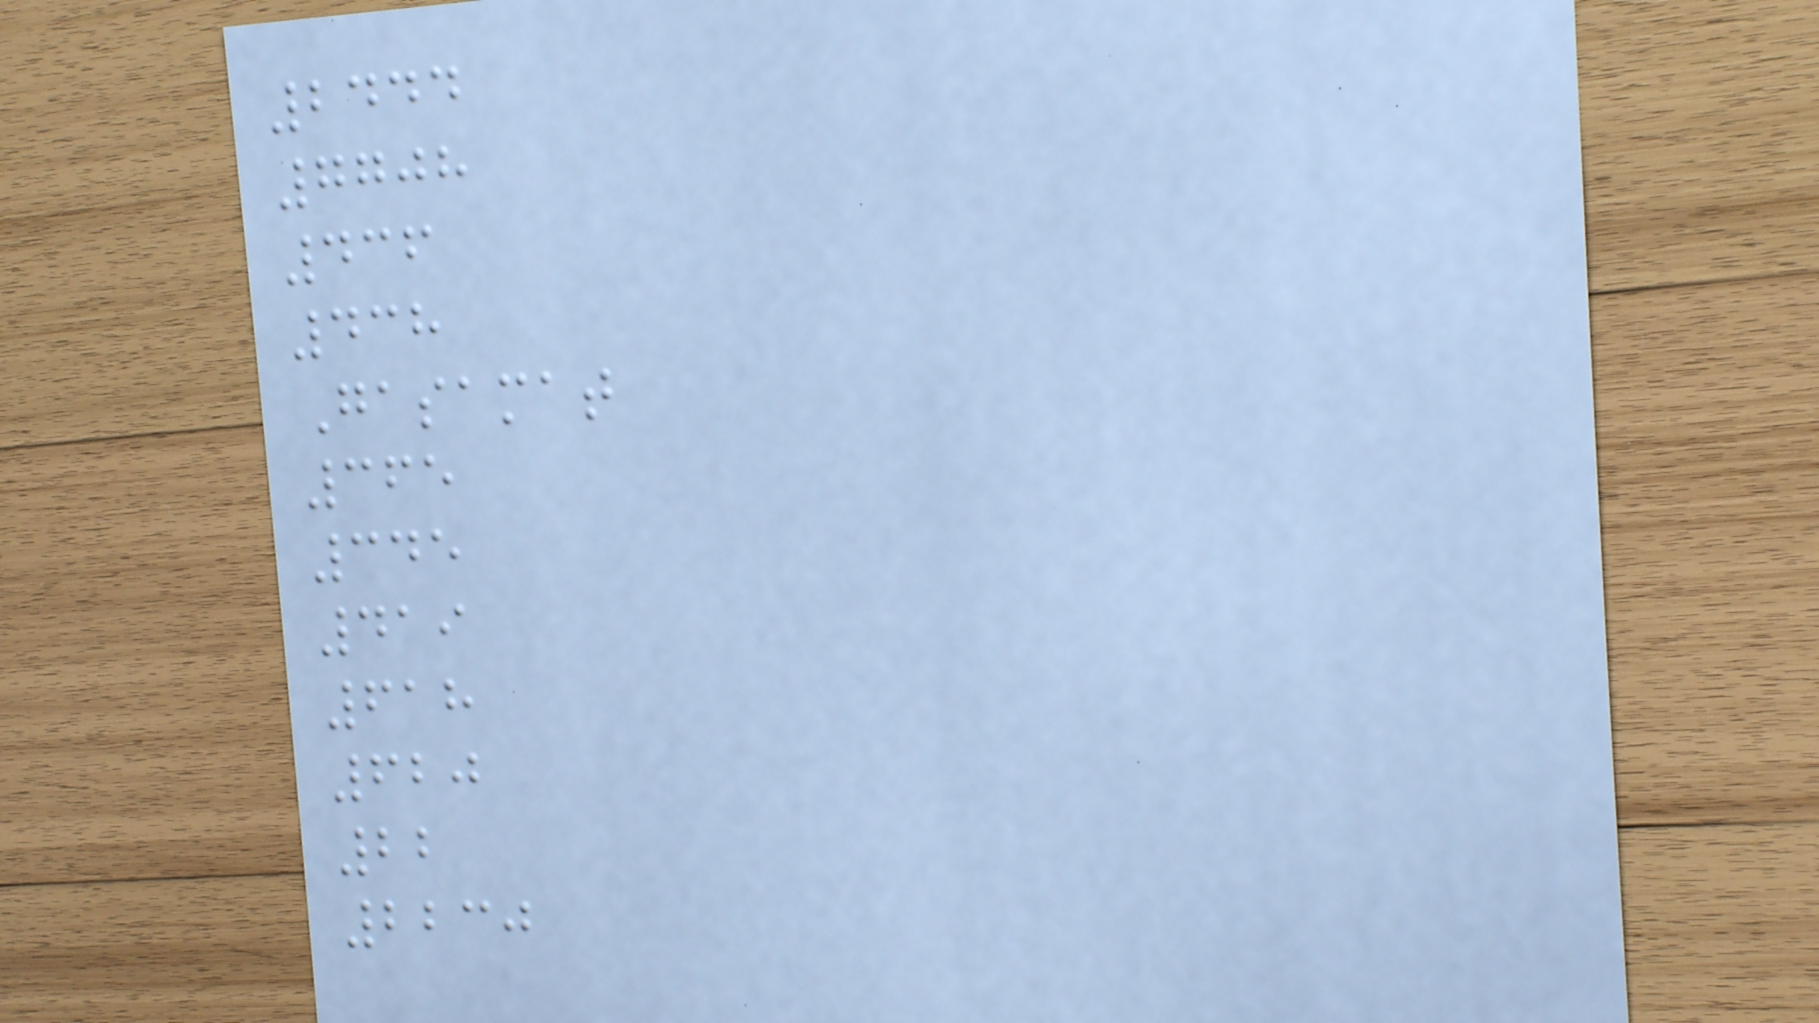2444
7708
436
438
Gasamat
365
345
419
618
620
22
2230
